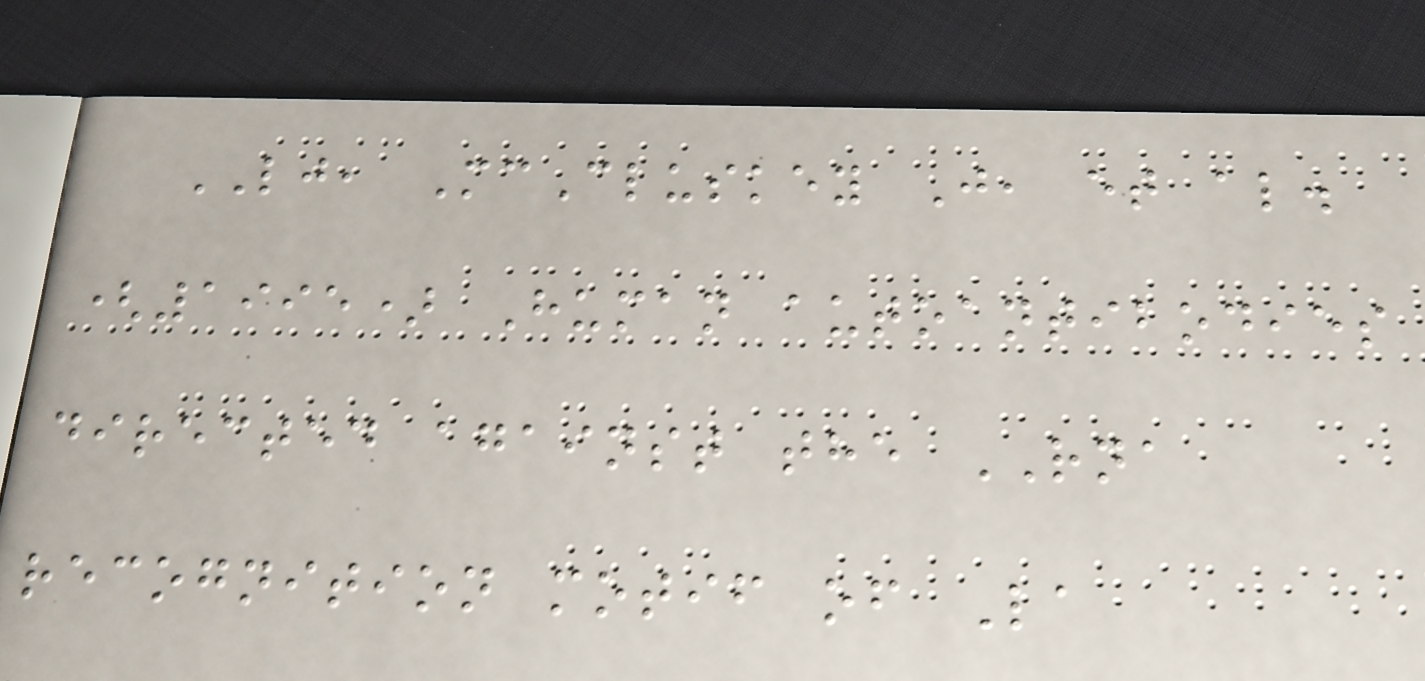LJ, McCluskey J, et al.
(1995) Human autoantibodies
directed against the RNA
recognition motif of La
